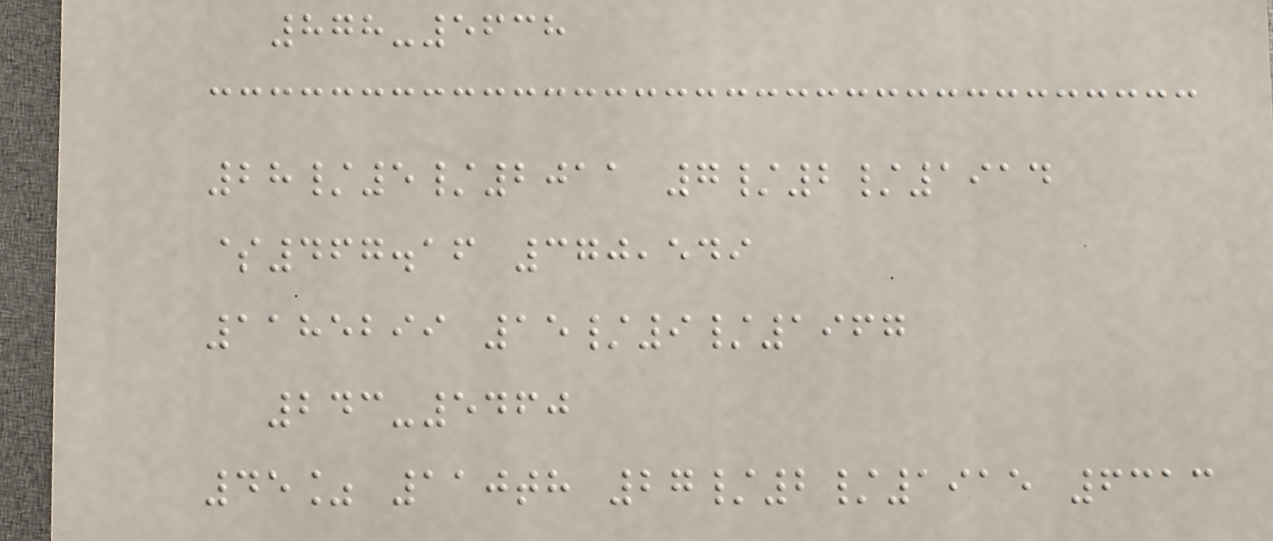878-5638
28/5/2011 7/2/1914
$467.16 370,549
1185299 15/9/1967
243-5460
45% 110th 27/2/1915 6313
